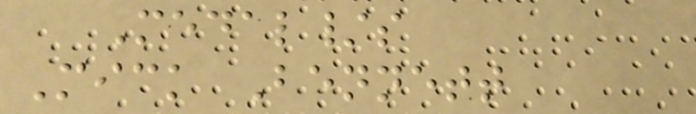Medal/s
Mick Bennett
